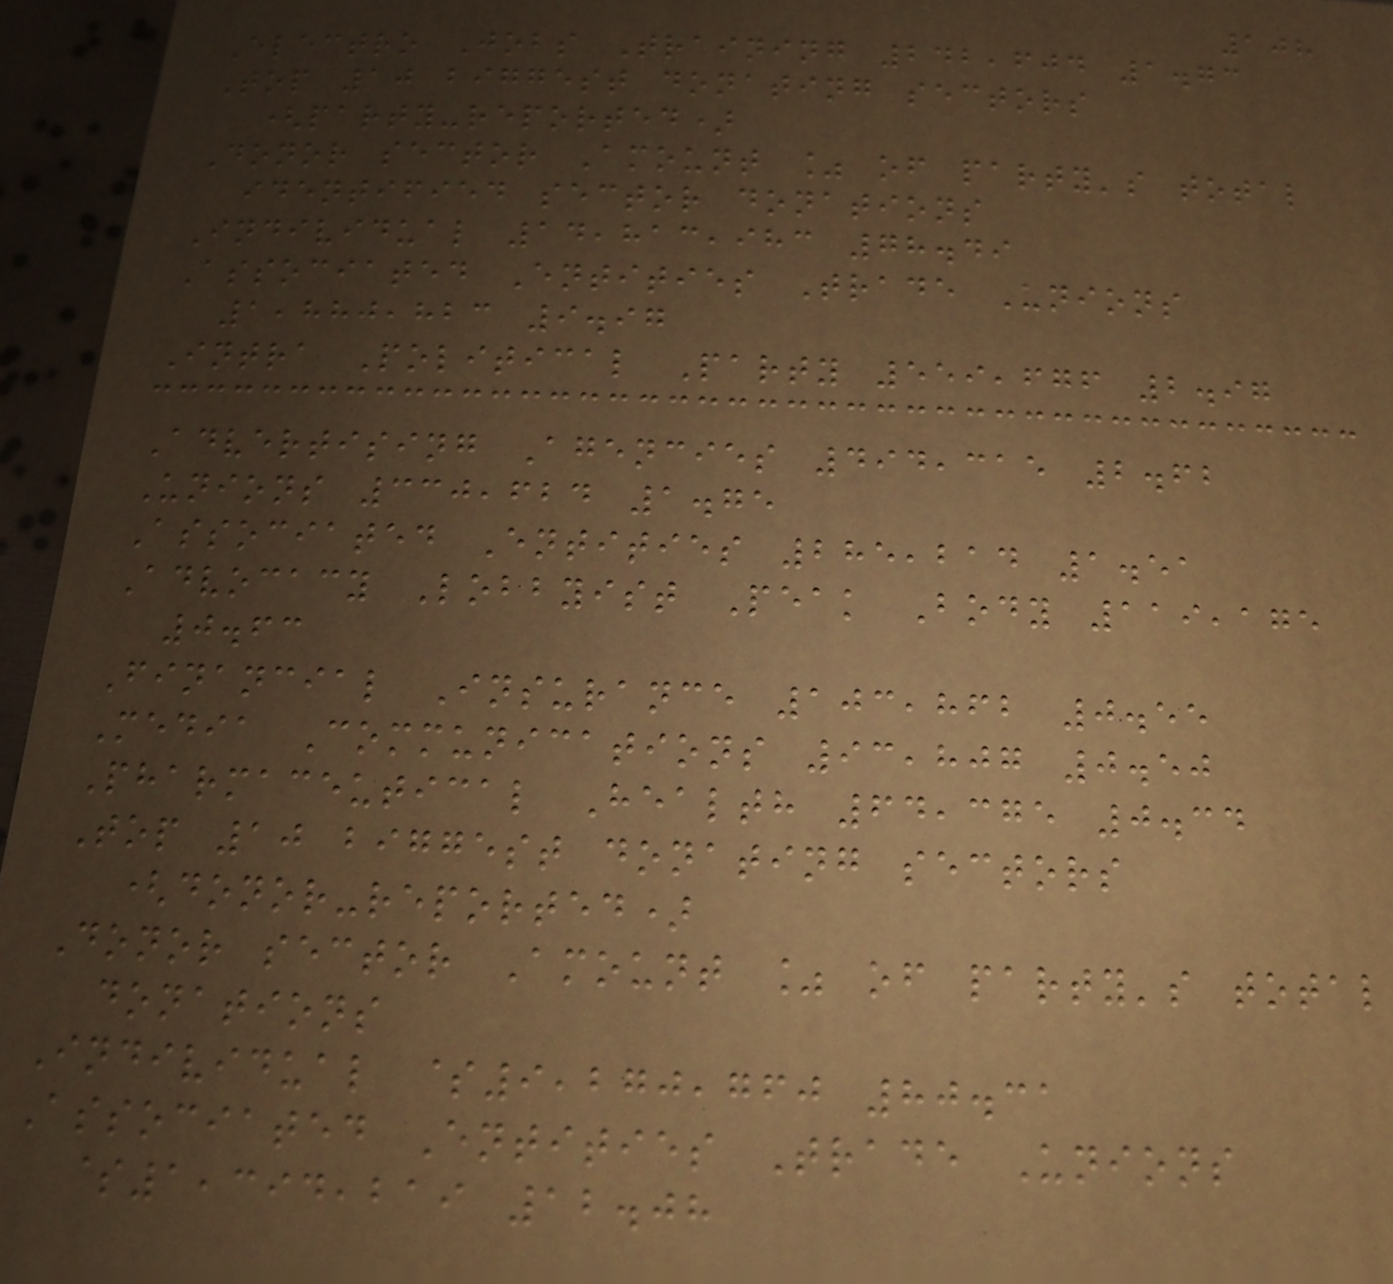108
Electro Jobs Training 242,604 1.73
Top 10 biggest donating sectors
(party-reported)
Donor sector Amount % of party's total
identified sector donations
Individual 14,813,983 78.49
Associated Entities Trade Unions
1,880,823 9.97
Intra Political Party 559,676 2.97
Advertising Agencies 494,315 2.62
Unions 330,624 1.75
Associated Entities 285,214 1.51
Advocacy Lobbyist Peak Body 119,175
0.63
Financial Insurance 103,862 0.55
Media Communications 93,807 0.50
Pharmaceutical Health 64,375 0.34
Top 10 biggest donating sectors
(donor-reported)
Donor sector Amount % of party's total
donations
Individual $9,270,760 80.31
Associated Entities Trade Unions
$1,394,219 12.08
